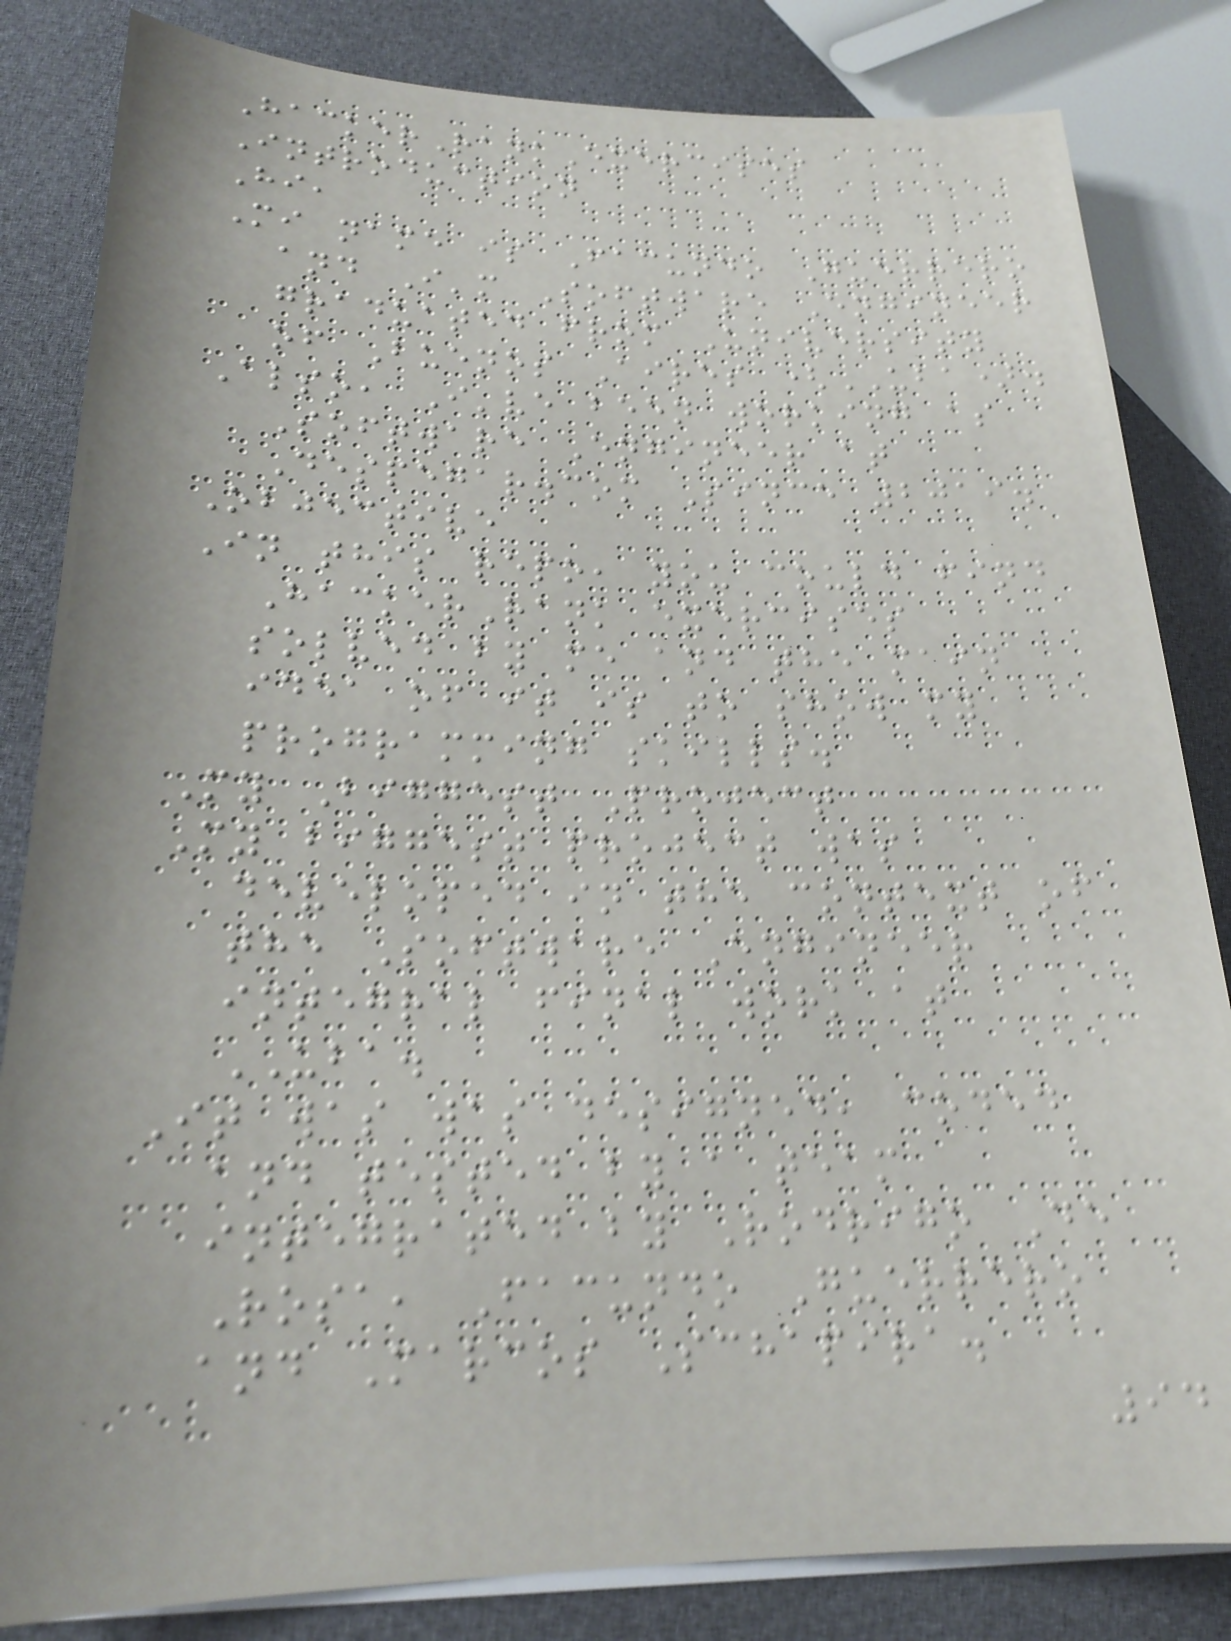HackerRankExercises
Introduction
Hi,
Mi name is Facundo Guerrero
and I'm Software Engineer
graduated from University
of Buenos Aires (UBA).
Also, I've been working as
Software Engineer at
Despegar.com Since 2019.
Objective
In this repo, you could find
HackerRank exercises
solved by me and the main
idea of it is to show my
programming skills.
My Biggest Project
My biggest project was
developed in the context of
the Software Engineer
integral final work at
UBA.
It was was designed, coded
and tested by a team
integrated by Rodrigo De
Rosa, Facundo Guerrero
and Marcos Schapira.
94
